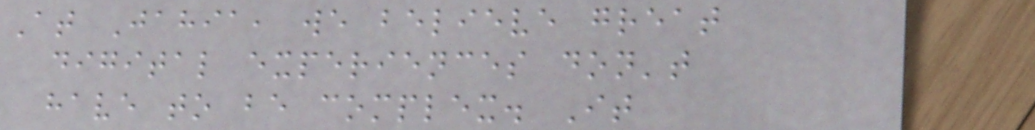At Jahia, we believe great
digital experiences don't
have to be complex. It
